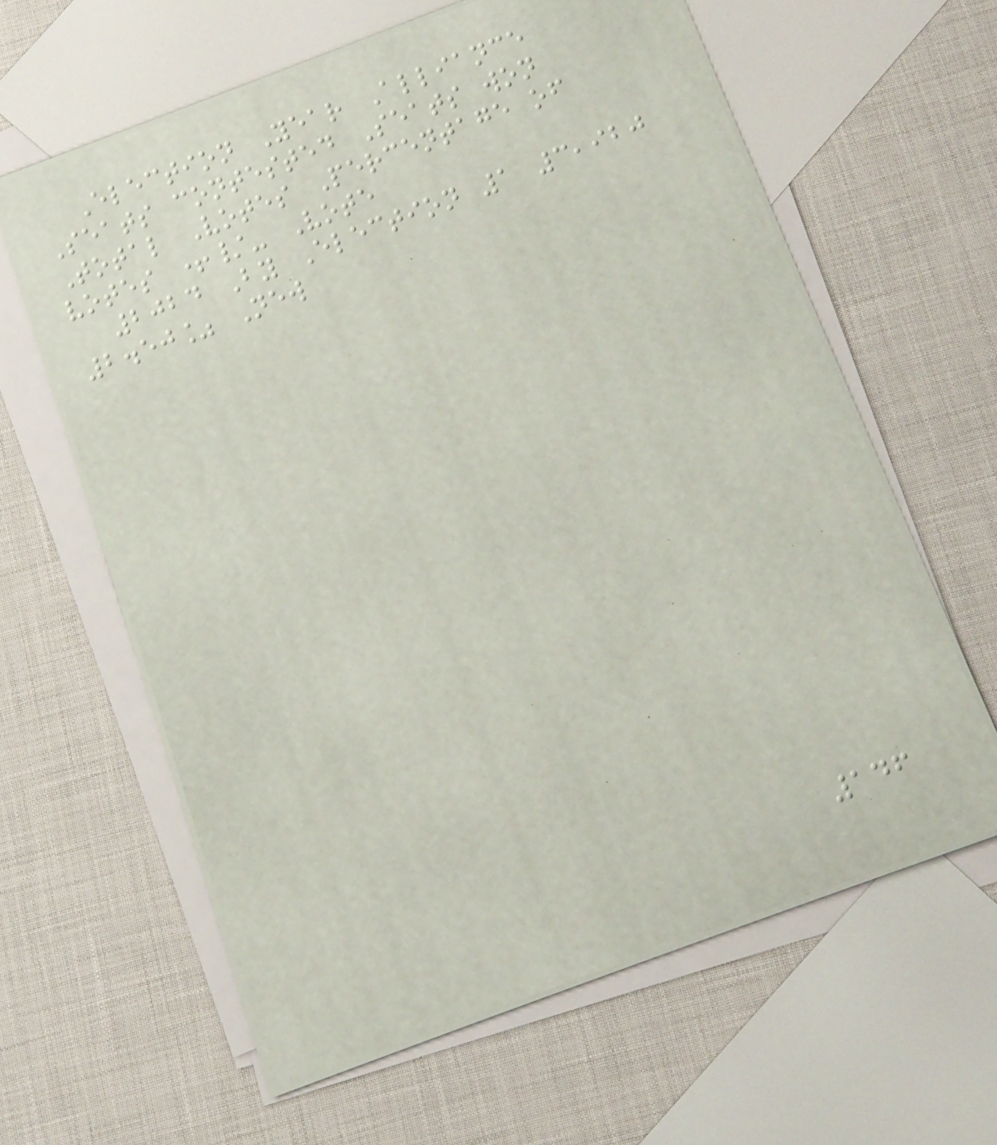Election Year Alliance
Seats contested Seats won
Total Votes Percentage of
votes +/- Vote
2024 By Election 1 3,920
2.50% New
146
